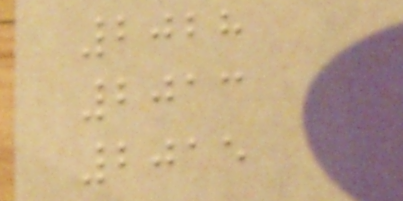2028
2013
2015
